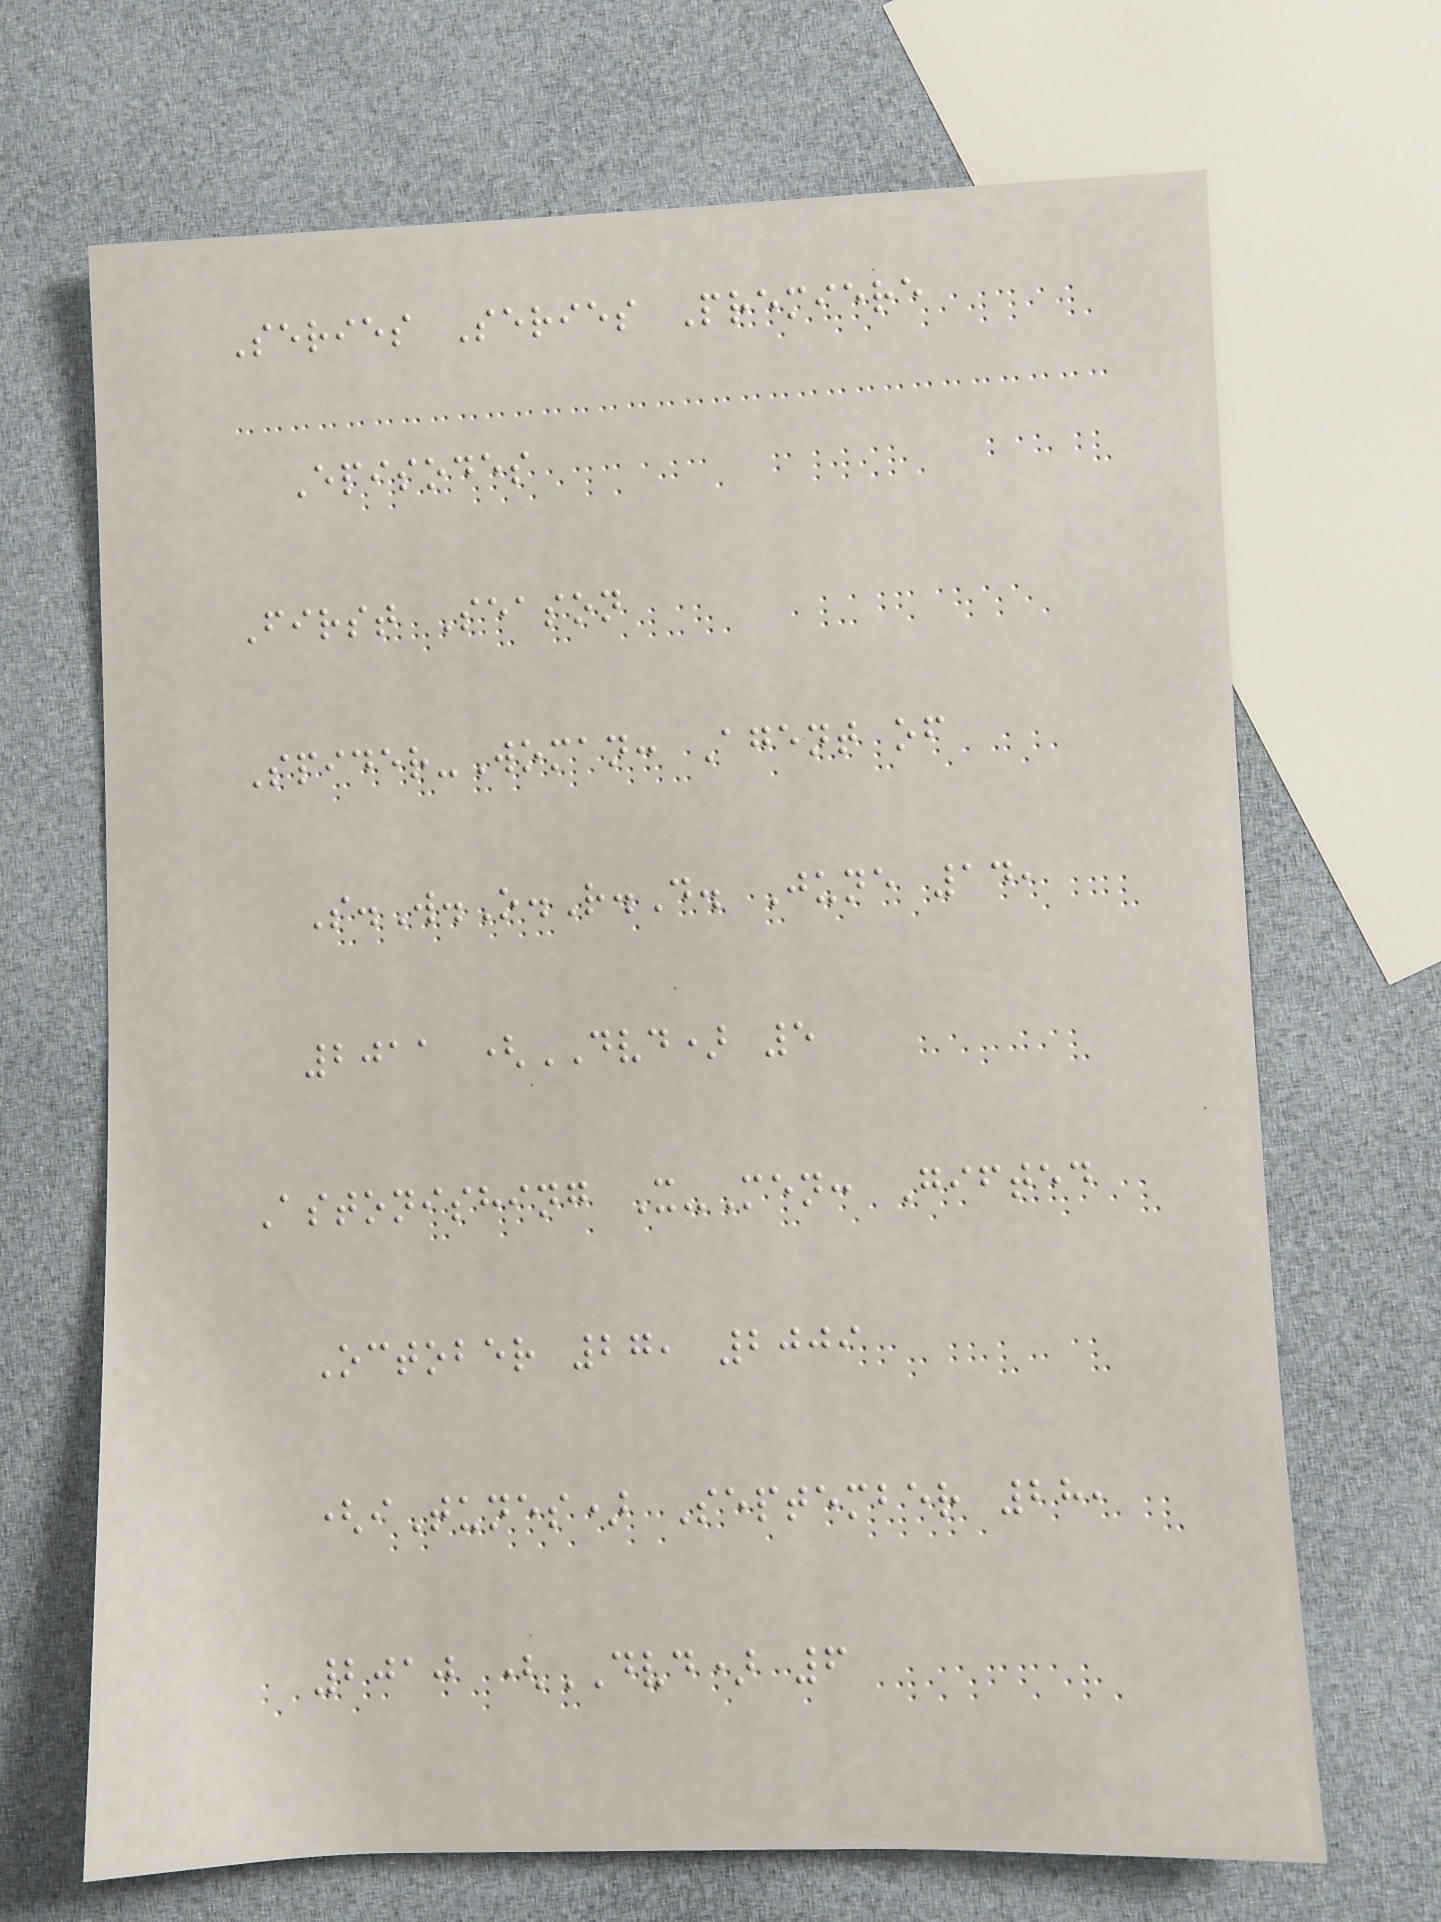Series Series Premiere
Episodes
First Season
Spider-Woman: Agent of
S.W.O.R.D. June 14,
2011 (DVD) 5
Astonishing X-Men: Gifted
October 27, 2009
(iTunes) September 28,
2010 (DVD) 6
